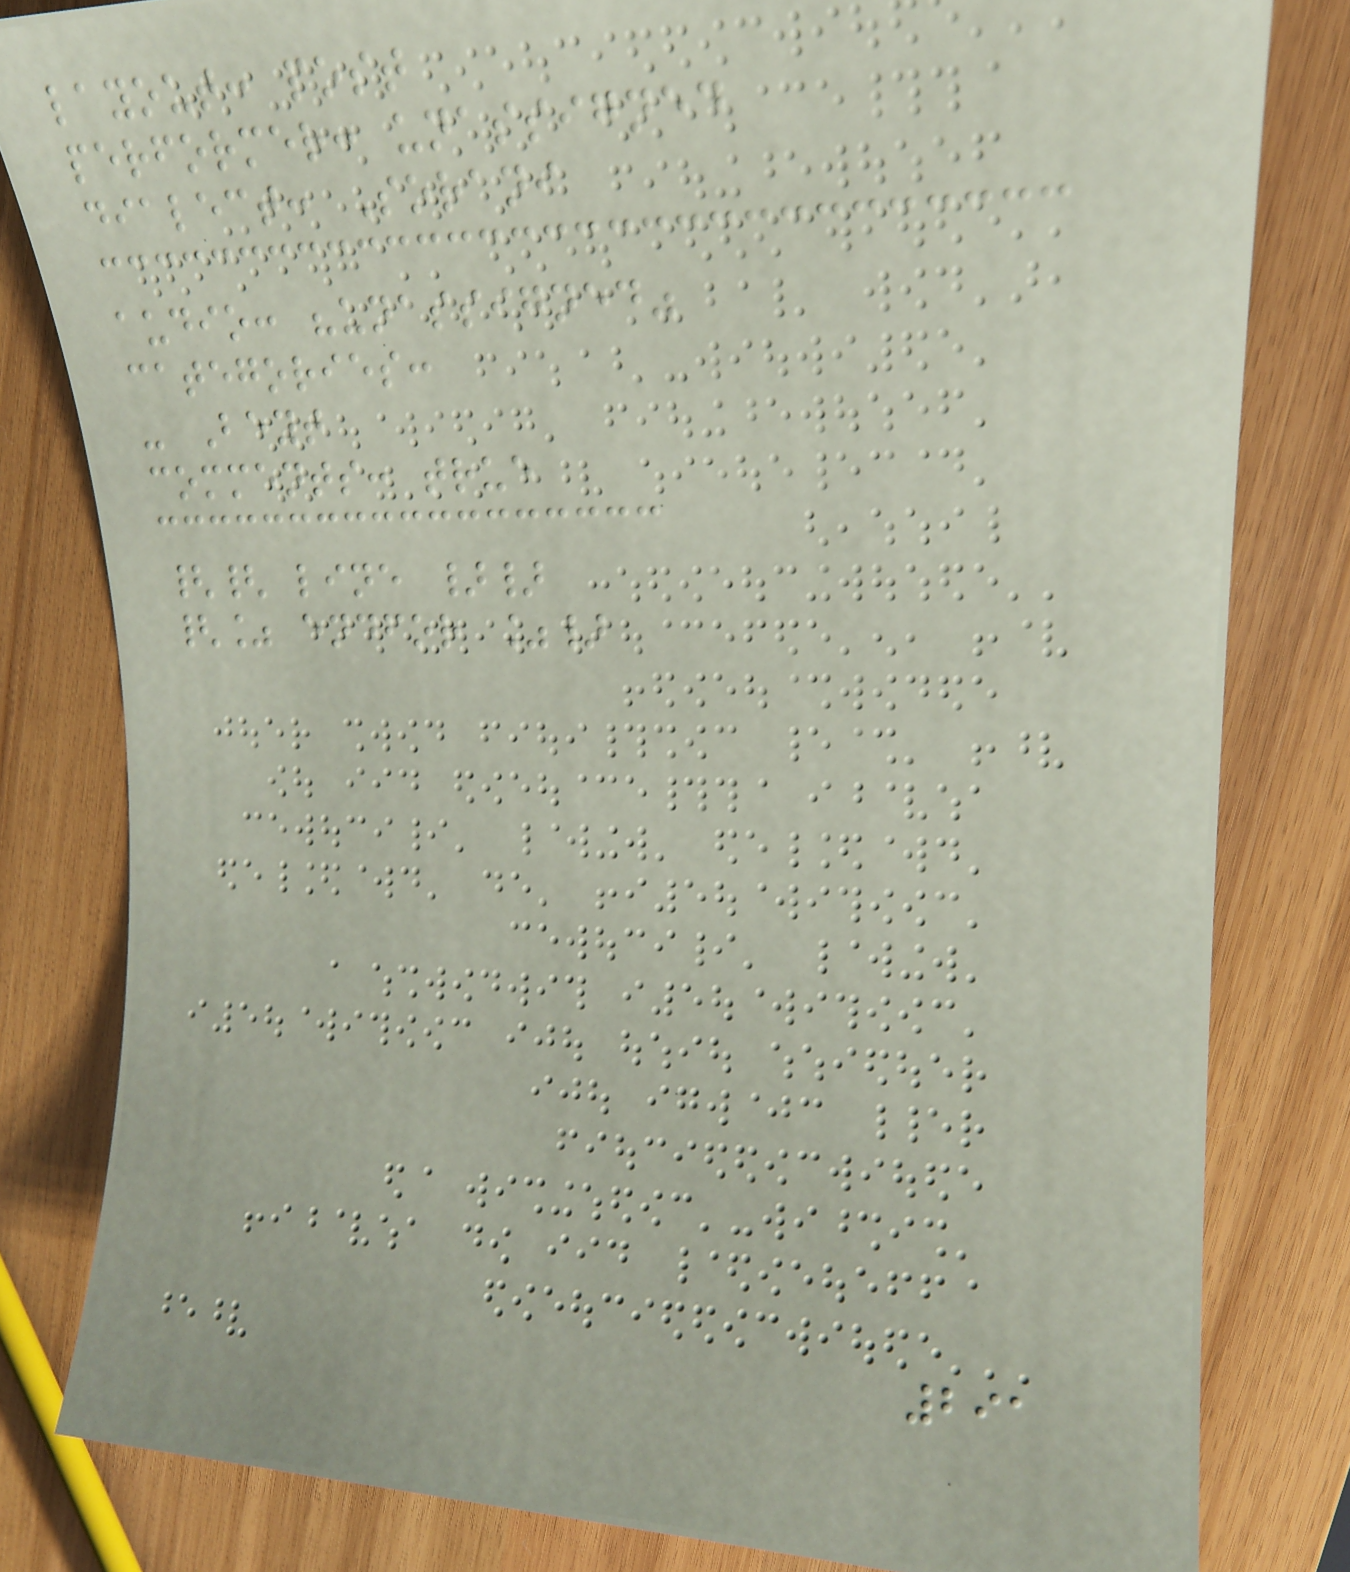layout: post
performer: unassigned
dialect: Sorani
audio: "unassigned"
categories:
- Beyt
comments: true
{{ line }}
{% endfor %}
291
